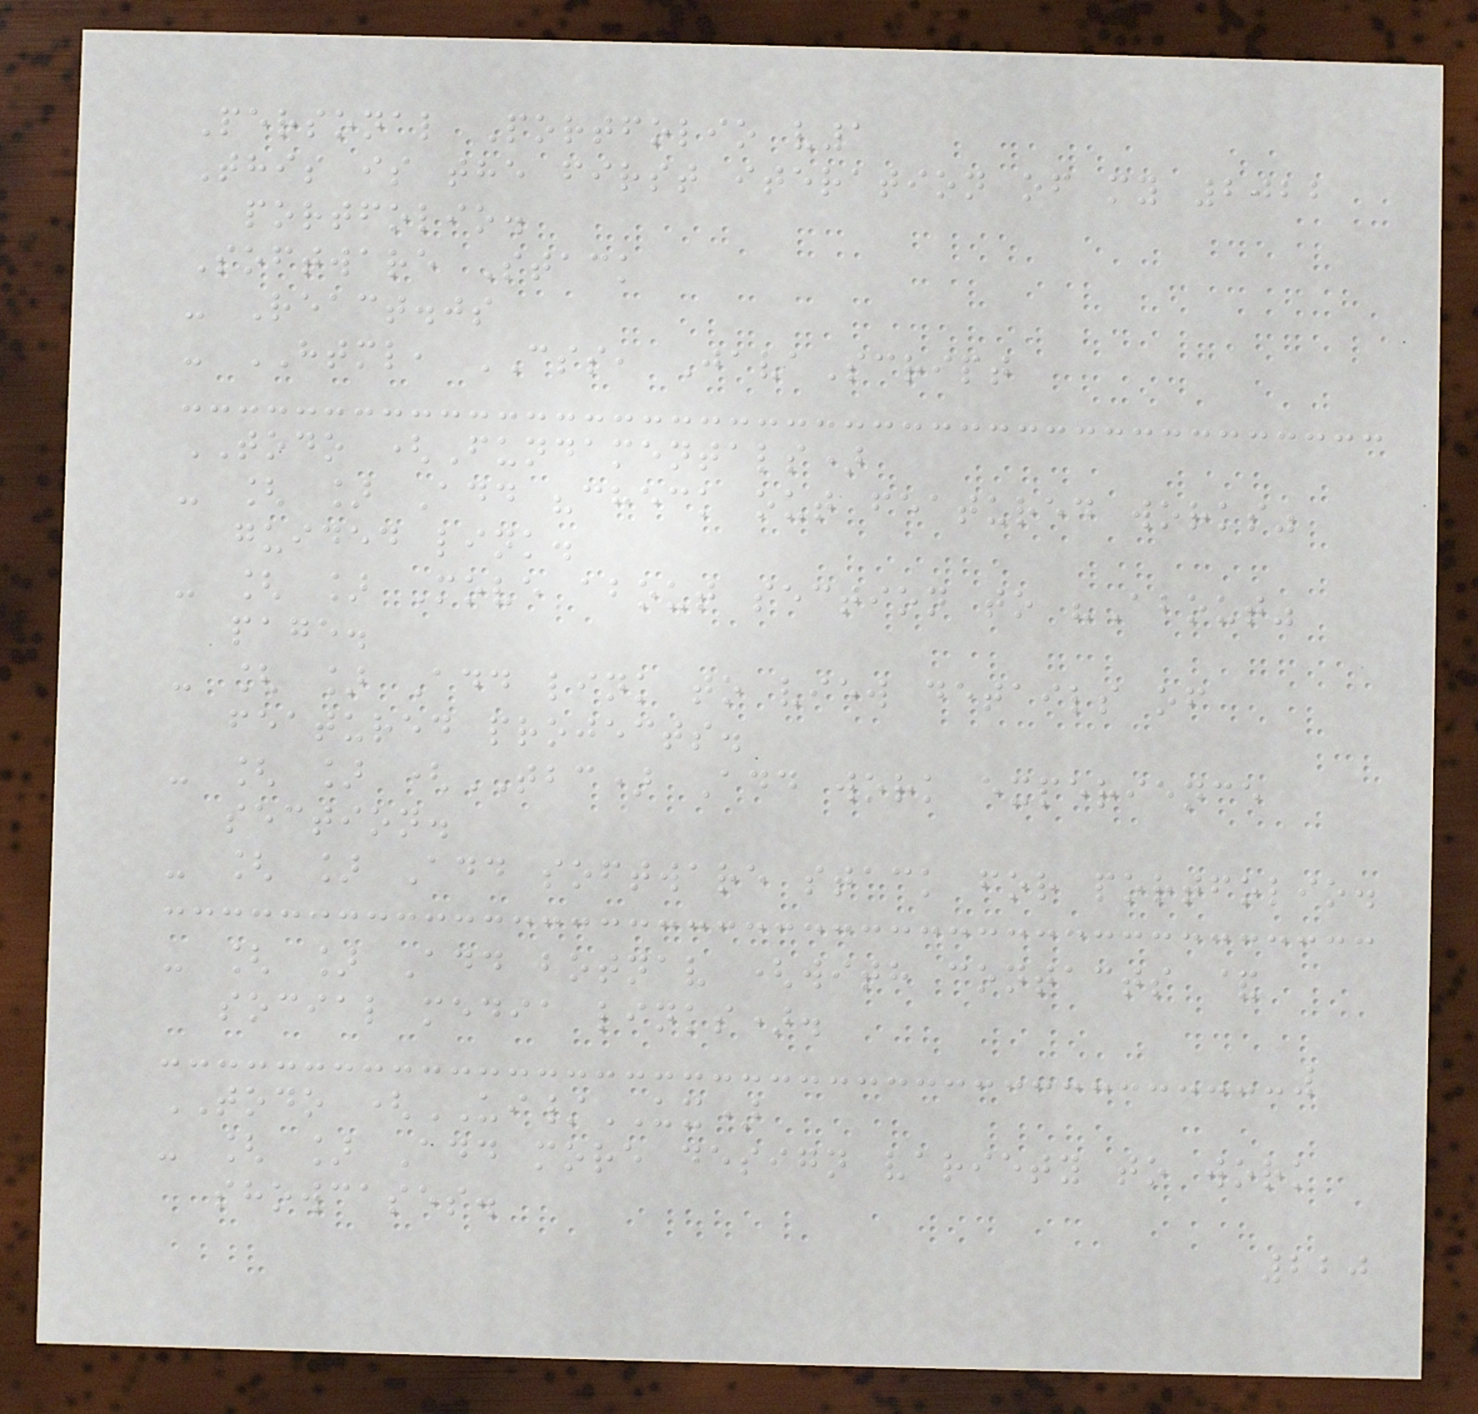Personal Portfolio v1
This is the first iteration of my 2022
portfolio.
Software Stack
- React.js
- HTML, CSS, JavaScript
TODO (Fundamentals)
- [ ] Add "check out featured works"
guided link.
- [ ] Move about section to "About"
page.
- [ ] Add link to view details of
featured projects.
- [ ] (TBC) Add work experience
section.
- [ ] Add software stack for portfolio.
- [ ] Add botnav (with contacts &
social media links).
TODO (UI/UX)
- [ ] Add more design variety to work
showcases.
220
